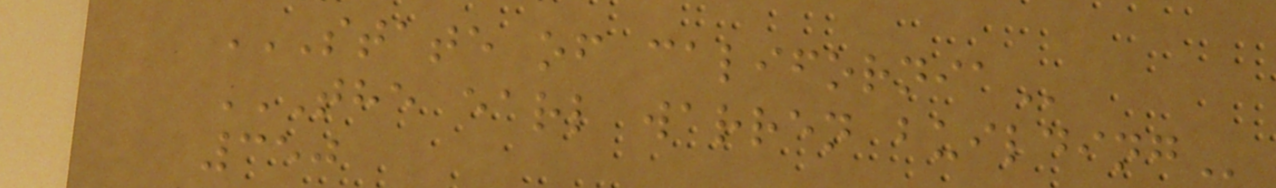STATE OF CALIFORNIA
THE EARL WARREN BUILDING
350
